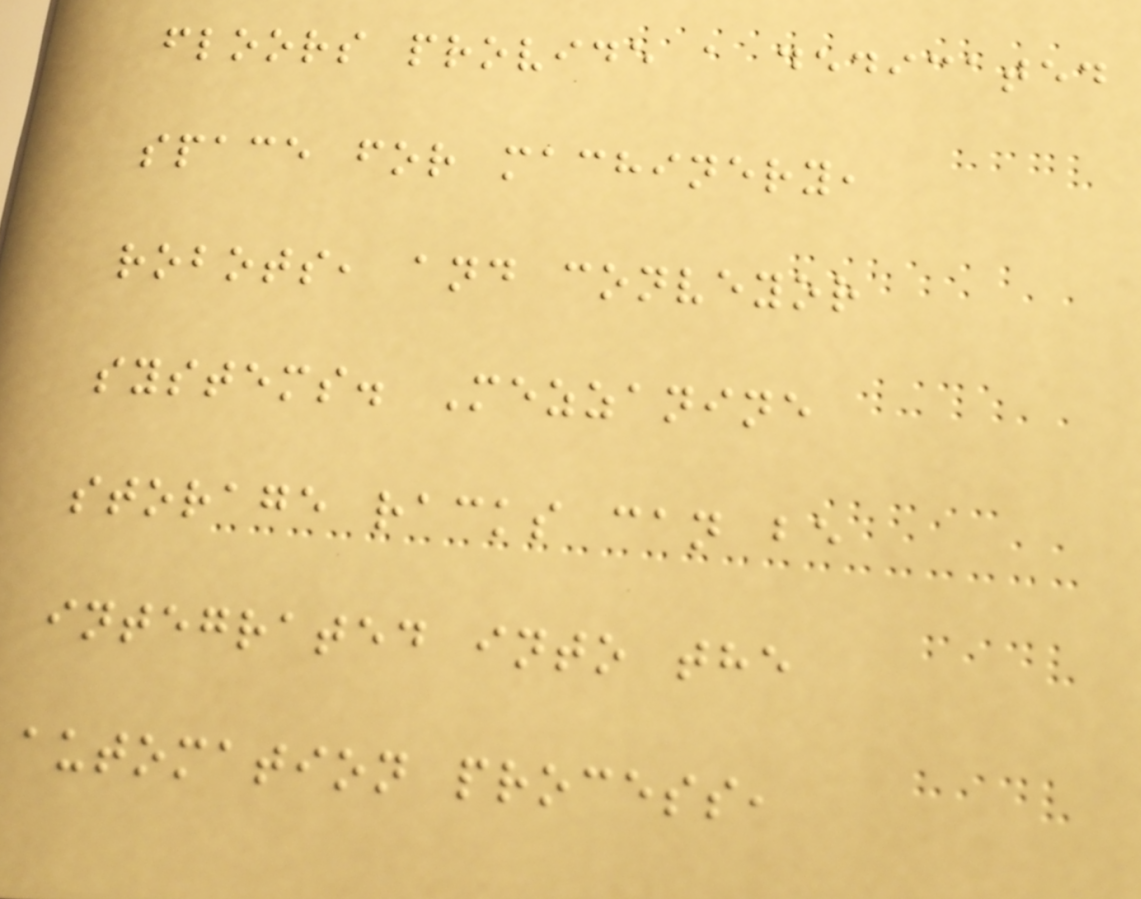floors provide a dedicated
space for machinery,
robots, and conveyor
systems. Mezzanine
storage racks can be
integrated into the
automation process,
